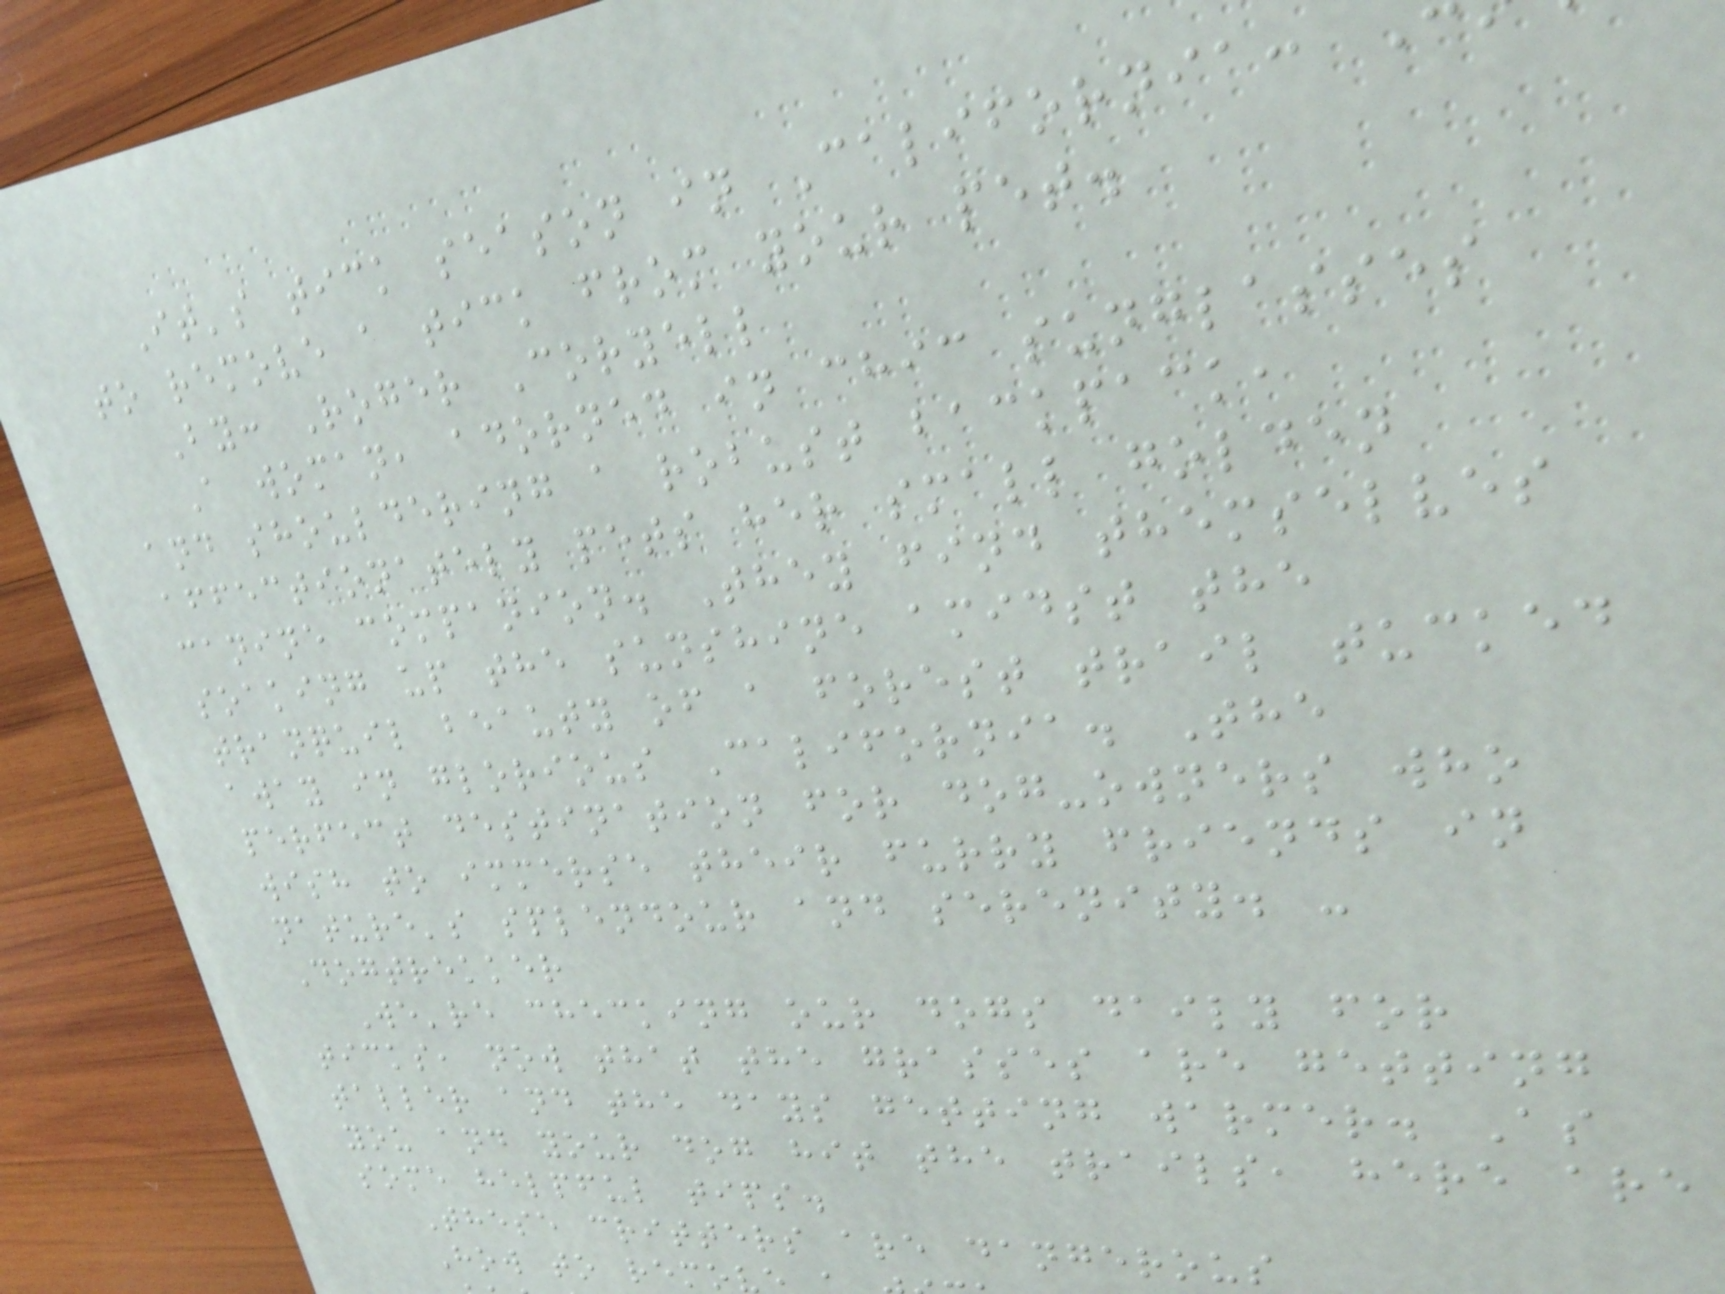It's tick season in California:
to remove a tick from your pet.
By: Roger Coryell
A woman, adorned in chic sunglasses
and shouldering a robust backpack,
affectionately pets her small golden
canine companion. They find themselves
soaking up the sunshine amidst the
tranquil beauty of a forest trail tucked
away in glorious California. The
perfect destination for dog-owners who
wish to immerse their furry friends in
nature's splendour and serenity. -
Dogtrekker
We're checking our dogs daily for
ticks, now that the grasses are getting
taller and the days getting warmer. As
you and your dog hit the trails, here are
some helpful tips.
These critters are dangerous
How to remo
